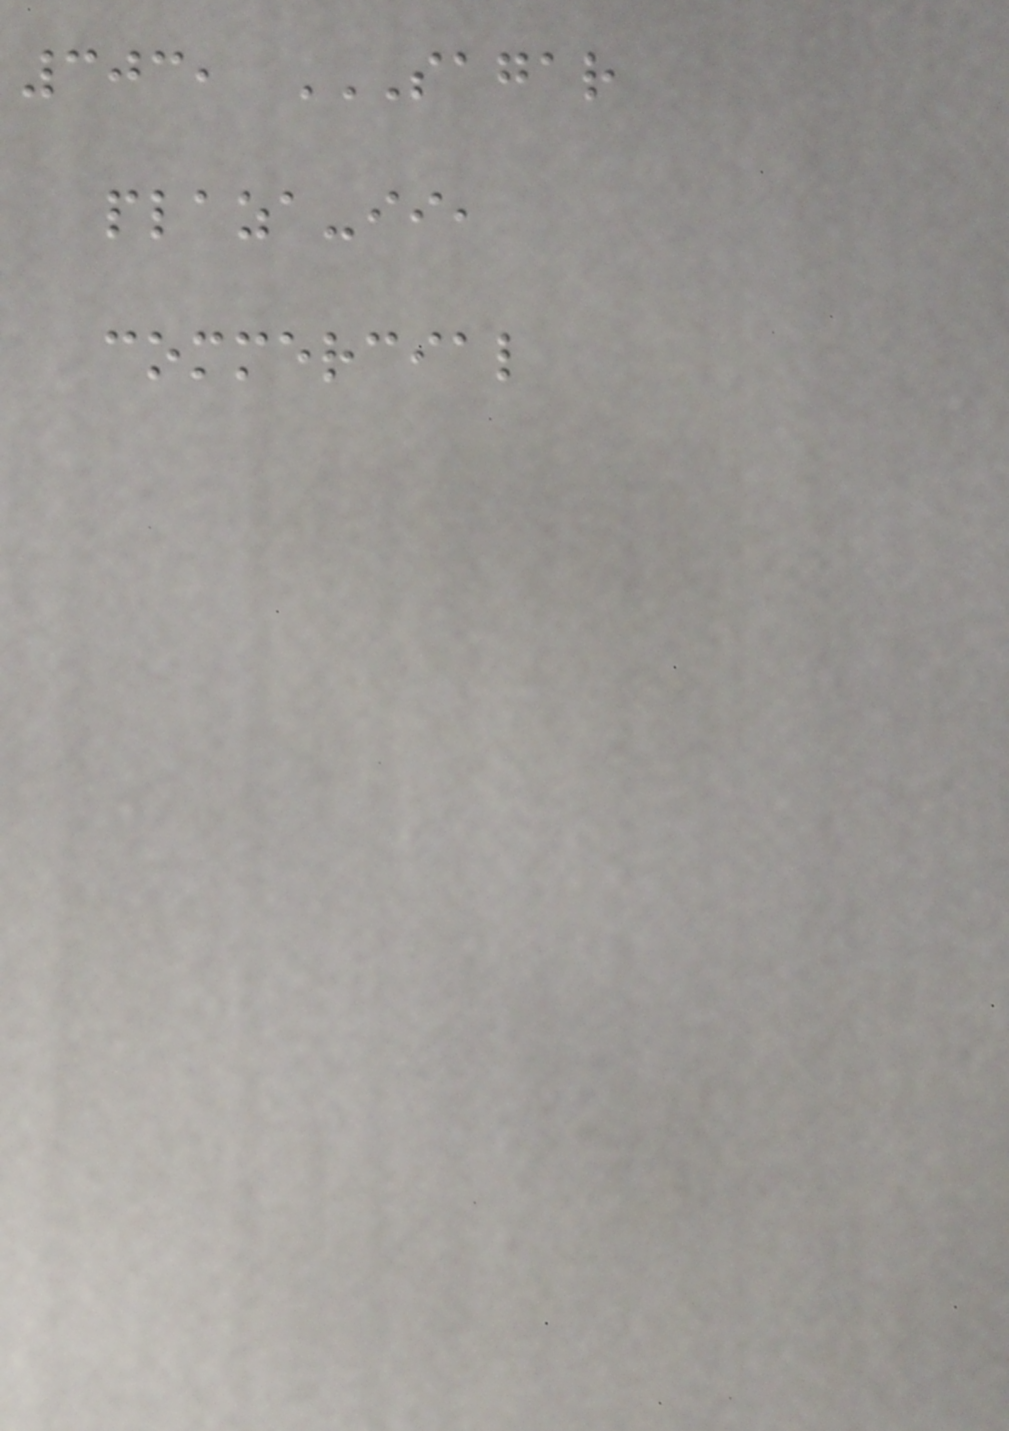303, SAGAR
PLAZA-II,
COMMERCIAL
